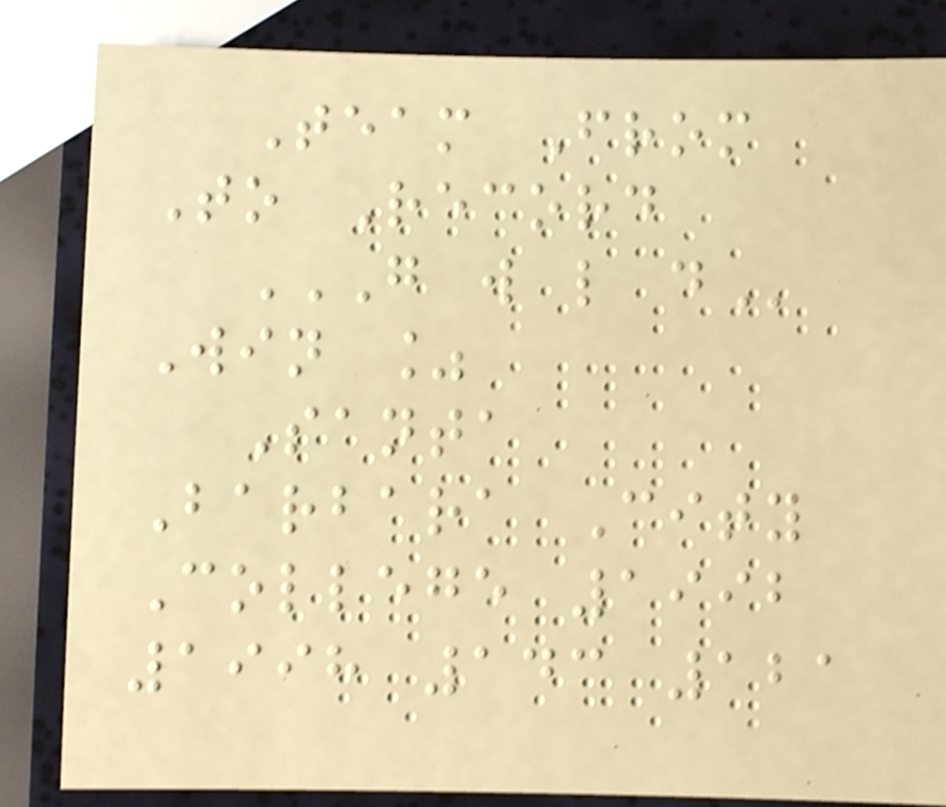Team From
To Record
G W L D
Win %
Santa
Barbara City
College 1992
1998 143 121
